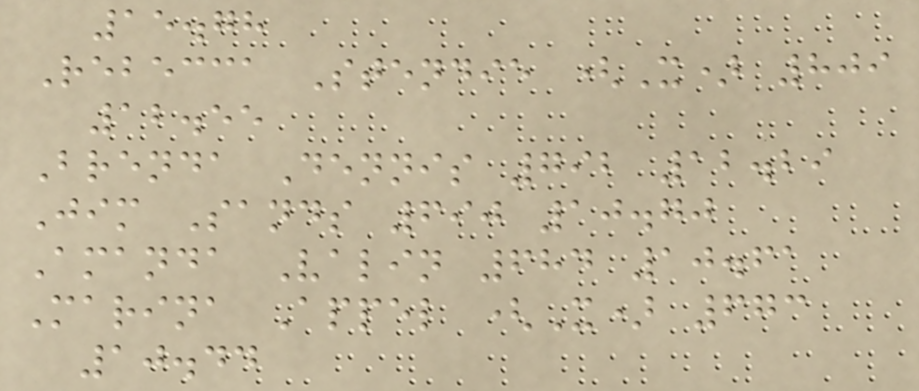15.78
Rebecca Stendie (X) 809
12.55
Brenda Dennis 792 12.29
Jim Sands 690 10.70
Amanda Valin 684 10.61
Marina Appel (X) 673
10.44
